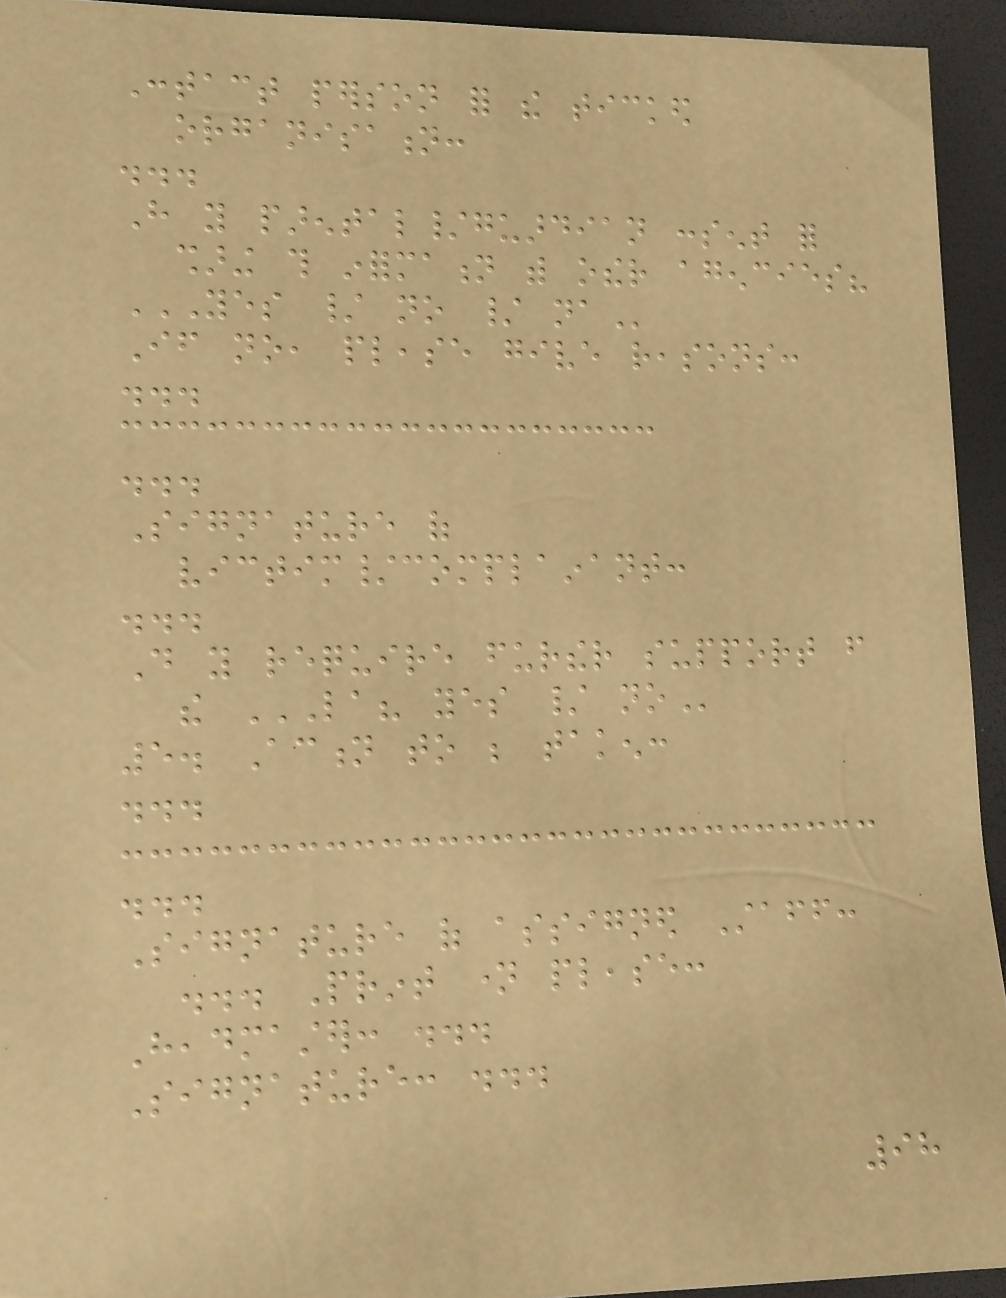Contact person for the ticked
organisation:
...
Have you parental/guardian consent for
sharing this information with other agencies?
YES / NO / NA
If no, please give reasons:
...
...
Signature of
victim/complainant:
...
Do you require further support from
the LA? YES / NO
5. Action to be taken:
...
...
Signature of assigned Staff:
... Print name please:
Headmaster: ...
Signature: ...
98
